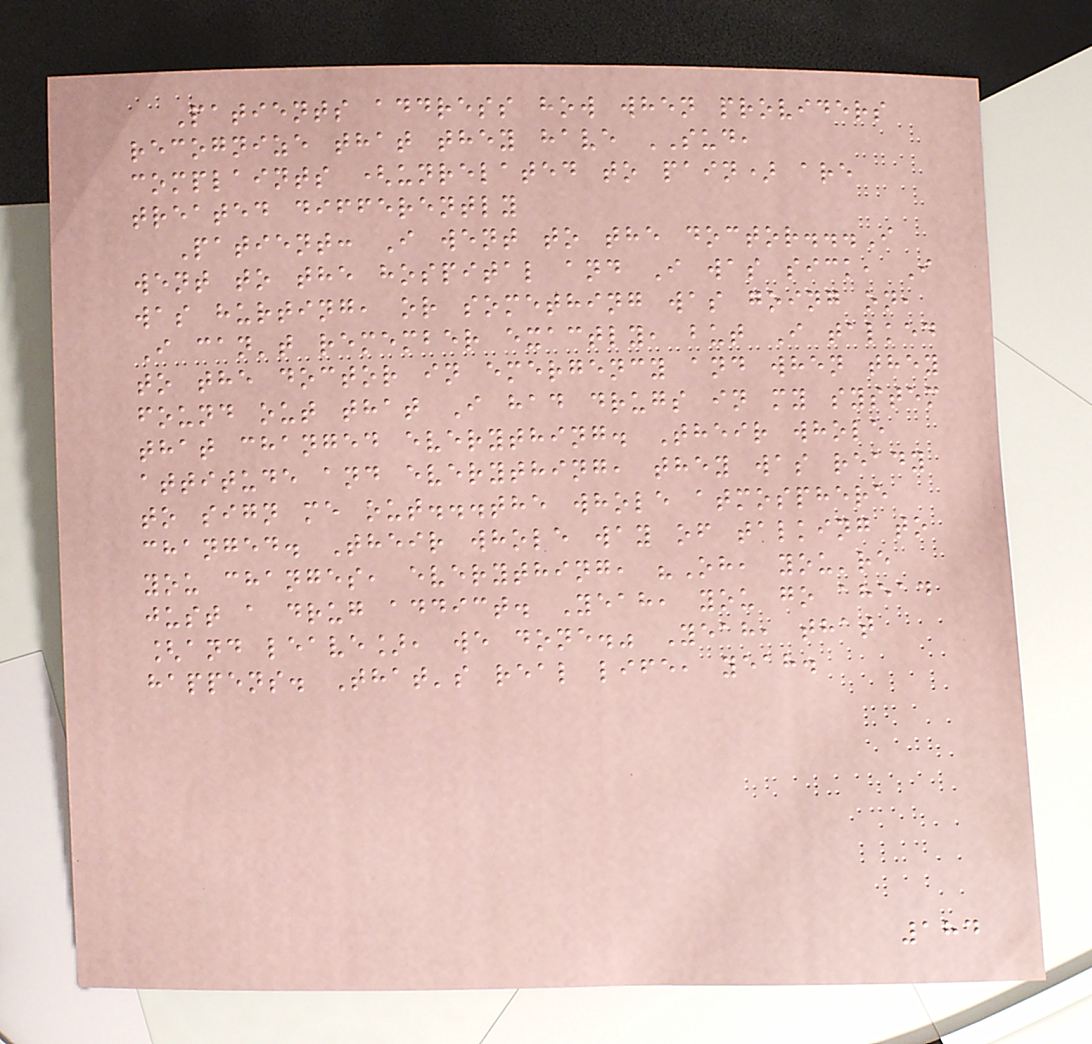Patients address how when providers
recognize that they have SUD,
complaints (unrelated to pain) are
treated differently
Patient: I went to the doctor...I
went to the hospital and I was sick, I
was hurting, or something was going on,
I can't remember exactly, but I talked
to the doctor in emergency and when they
found out that I had drugs in my system
that changed everything. Their whole
attitude and everything, they was ready
to sign me out...the whole atmosphere
changed. Their whole way of talking to
you changes, everything, "Oh, you're
just a drug addict. Yeah, you go ahead
[and leave], we done." Yeah, that
happens. That's real life, yeah.
184
